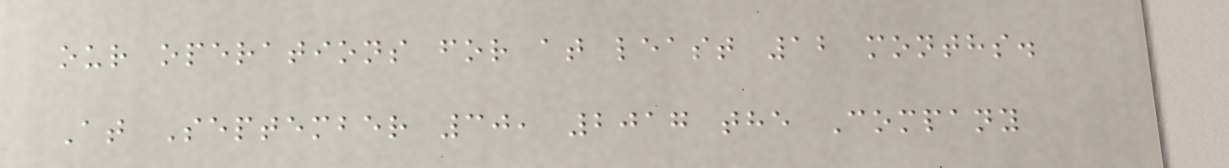our operations for at least 12 months.
At September 30, 2017 the Company
